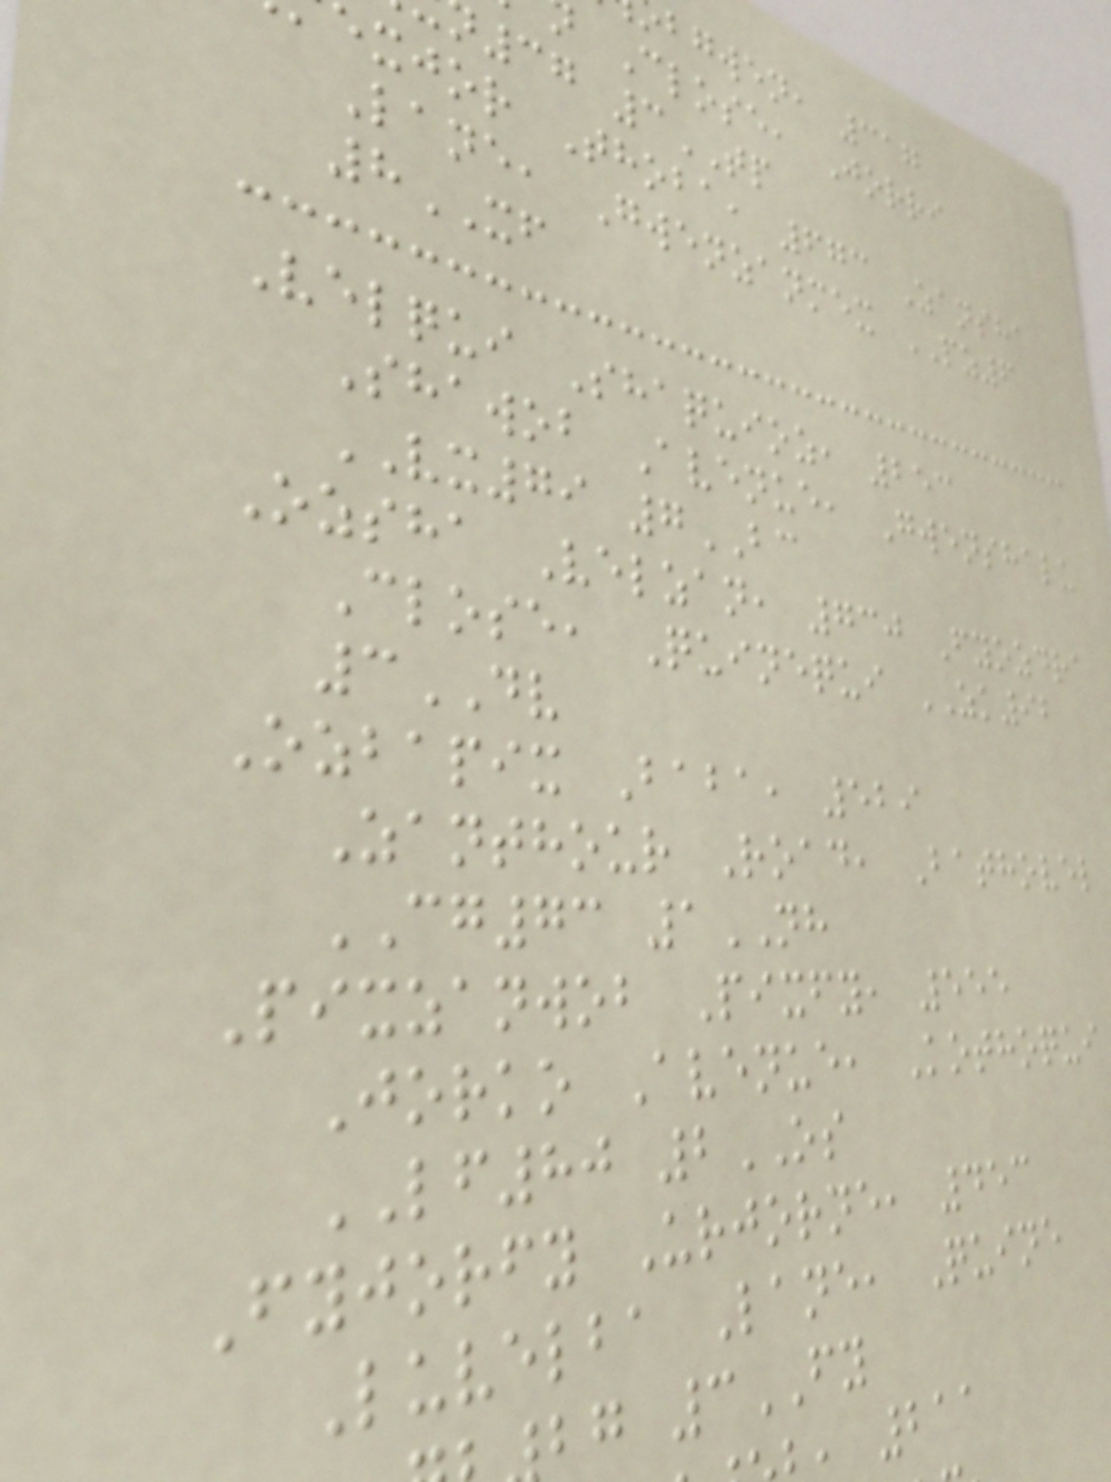bgwen, 317
Close, Jorri
37 3TP
xjor Thoba, 673 Zansha
Lane, Gwenzanmex PZ6
8XF
Velqui Shaquioz, 253
Shawob Avenue, Gwenshalu
VX79 7BC
Ozsha Velzan, 730 Fyozdra
Close, Quinequi ZK92
3DV
Ozbapix Baba, 529
Zanthour Road, Bathovel
CG73 1NH
Pixzanwob Pixfy, 555
Jorko Avenue, Kothoqui
LF80 2OS
Fyjorfy Urjorne, 453
Luvelba Lane, Quine
bg 3FY
